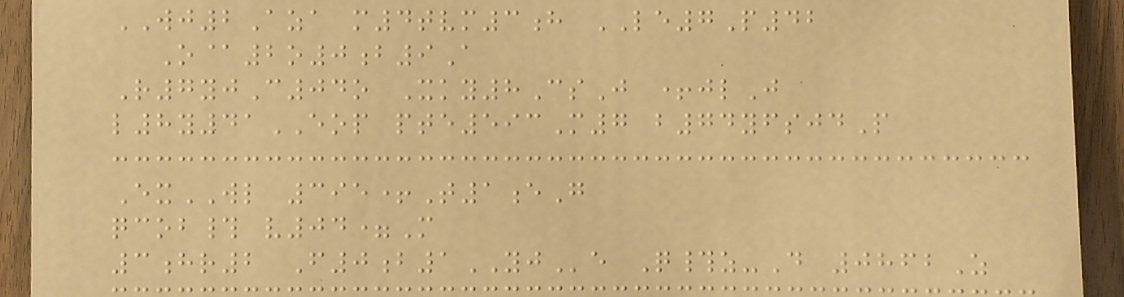WJ2Aza m4tvm3h LE7P42
O@2o0b9A
R7yjC04o Xky8CsJ +jlJ
l8y41EOP pte593M7 b74yfsjdP
ExWL 395+T1eG
qcob# v04=M
3hr2 F0b1YJe Q#z-D 0862Z
